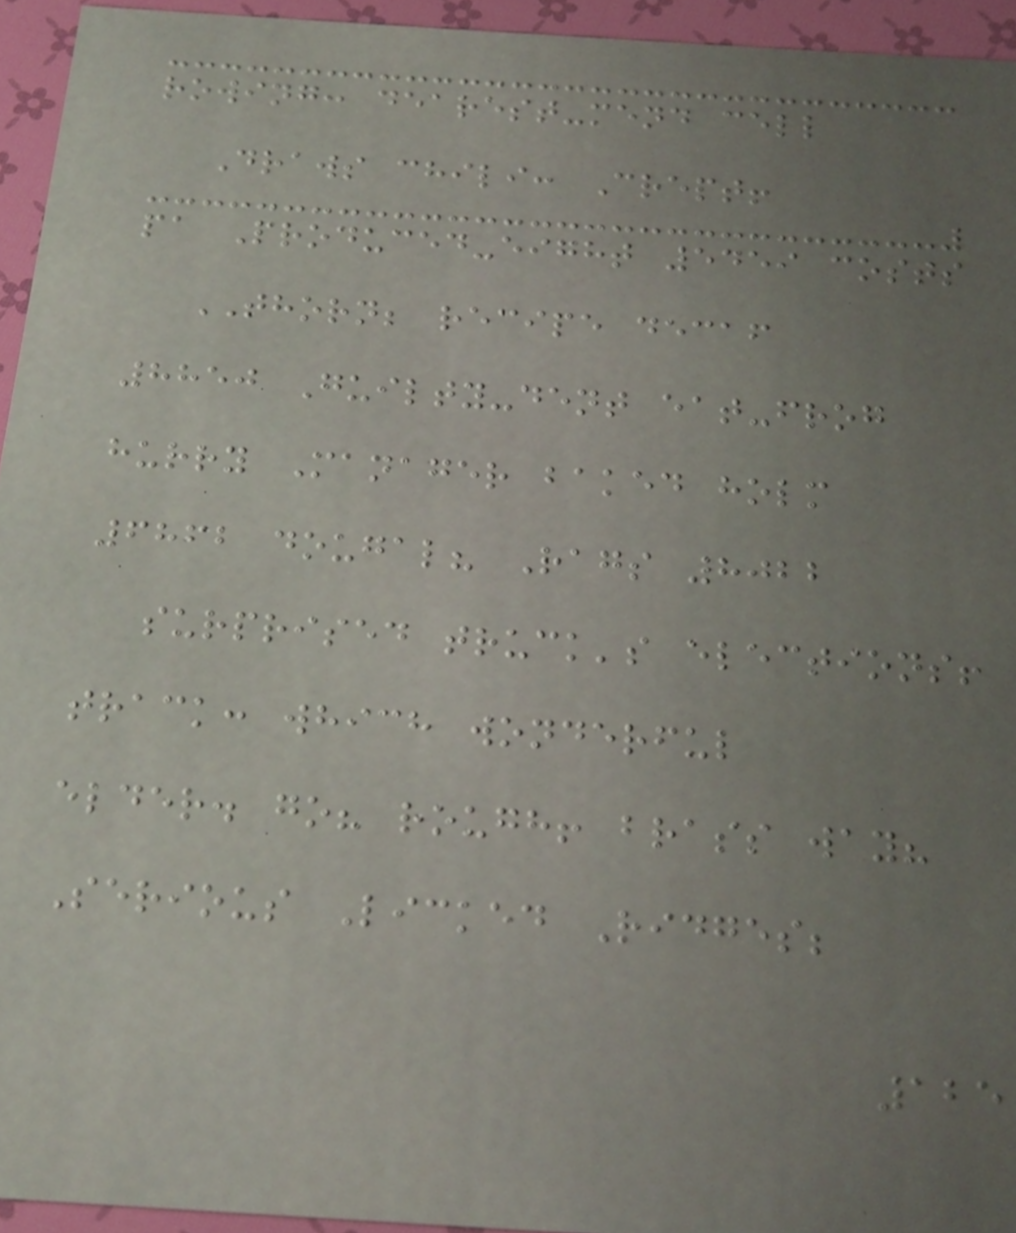rowing: dearest-mend cell
Draws chili: Crept!
pa Produced-eight 5459 costs
THORN; recipe decaf
8850 Guilty-dent eat-frog
hurry Manager baked holm
6862 dougal? Rags 8022
surprised truck's elections!
track: which wonderful
elder. go? rough! brass way?
Serious Licked Ridges;
125
